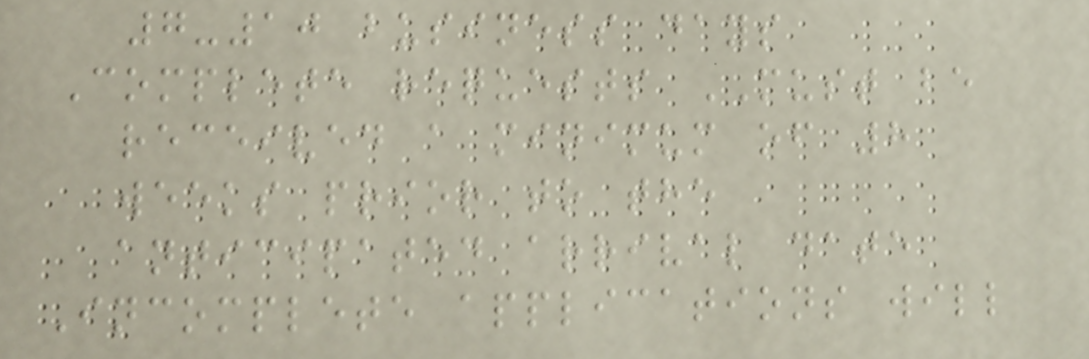7-10 business days
Complete requests MUST be
received a minimum of 8
weeks prior to the
anticipated arrival date
Incomplete applications will
